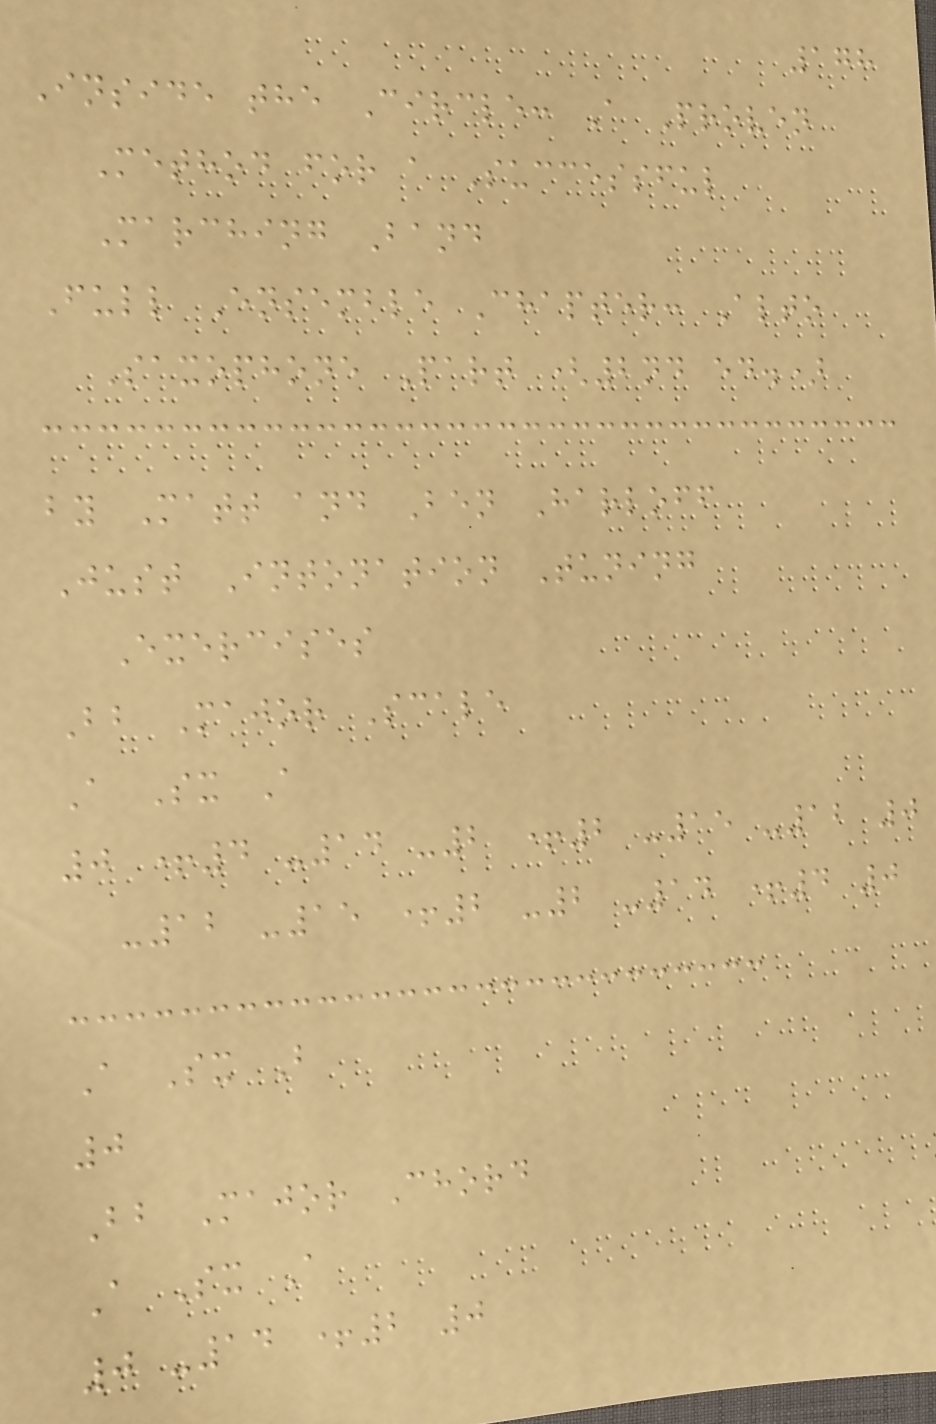178
Inside the Circle: A Proven
Method for a Successful
Marching Band
Full Ensemble Chapter: Alto
Saxophone Part (2nd ed.)
by Matt and Ben Harloff
Just Intonation Tuning
Exercises
Bb Major Scale
A Sx A
0 +4 -14 -2 +2 -15 -12 0
-12 -15 +2 -2 -14 +4 0
A Sx B
0
Bb Major Chord
A Sx A
0 -14 +2 0
